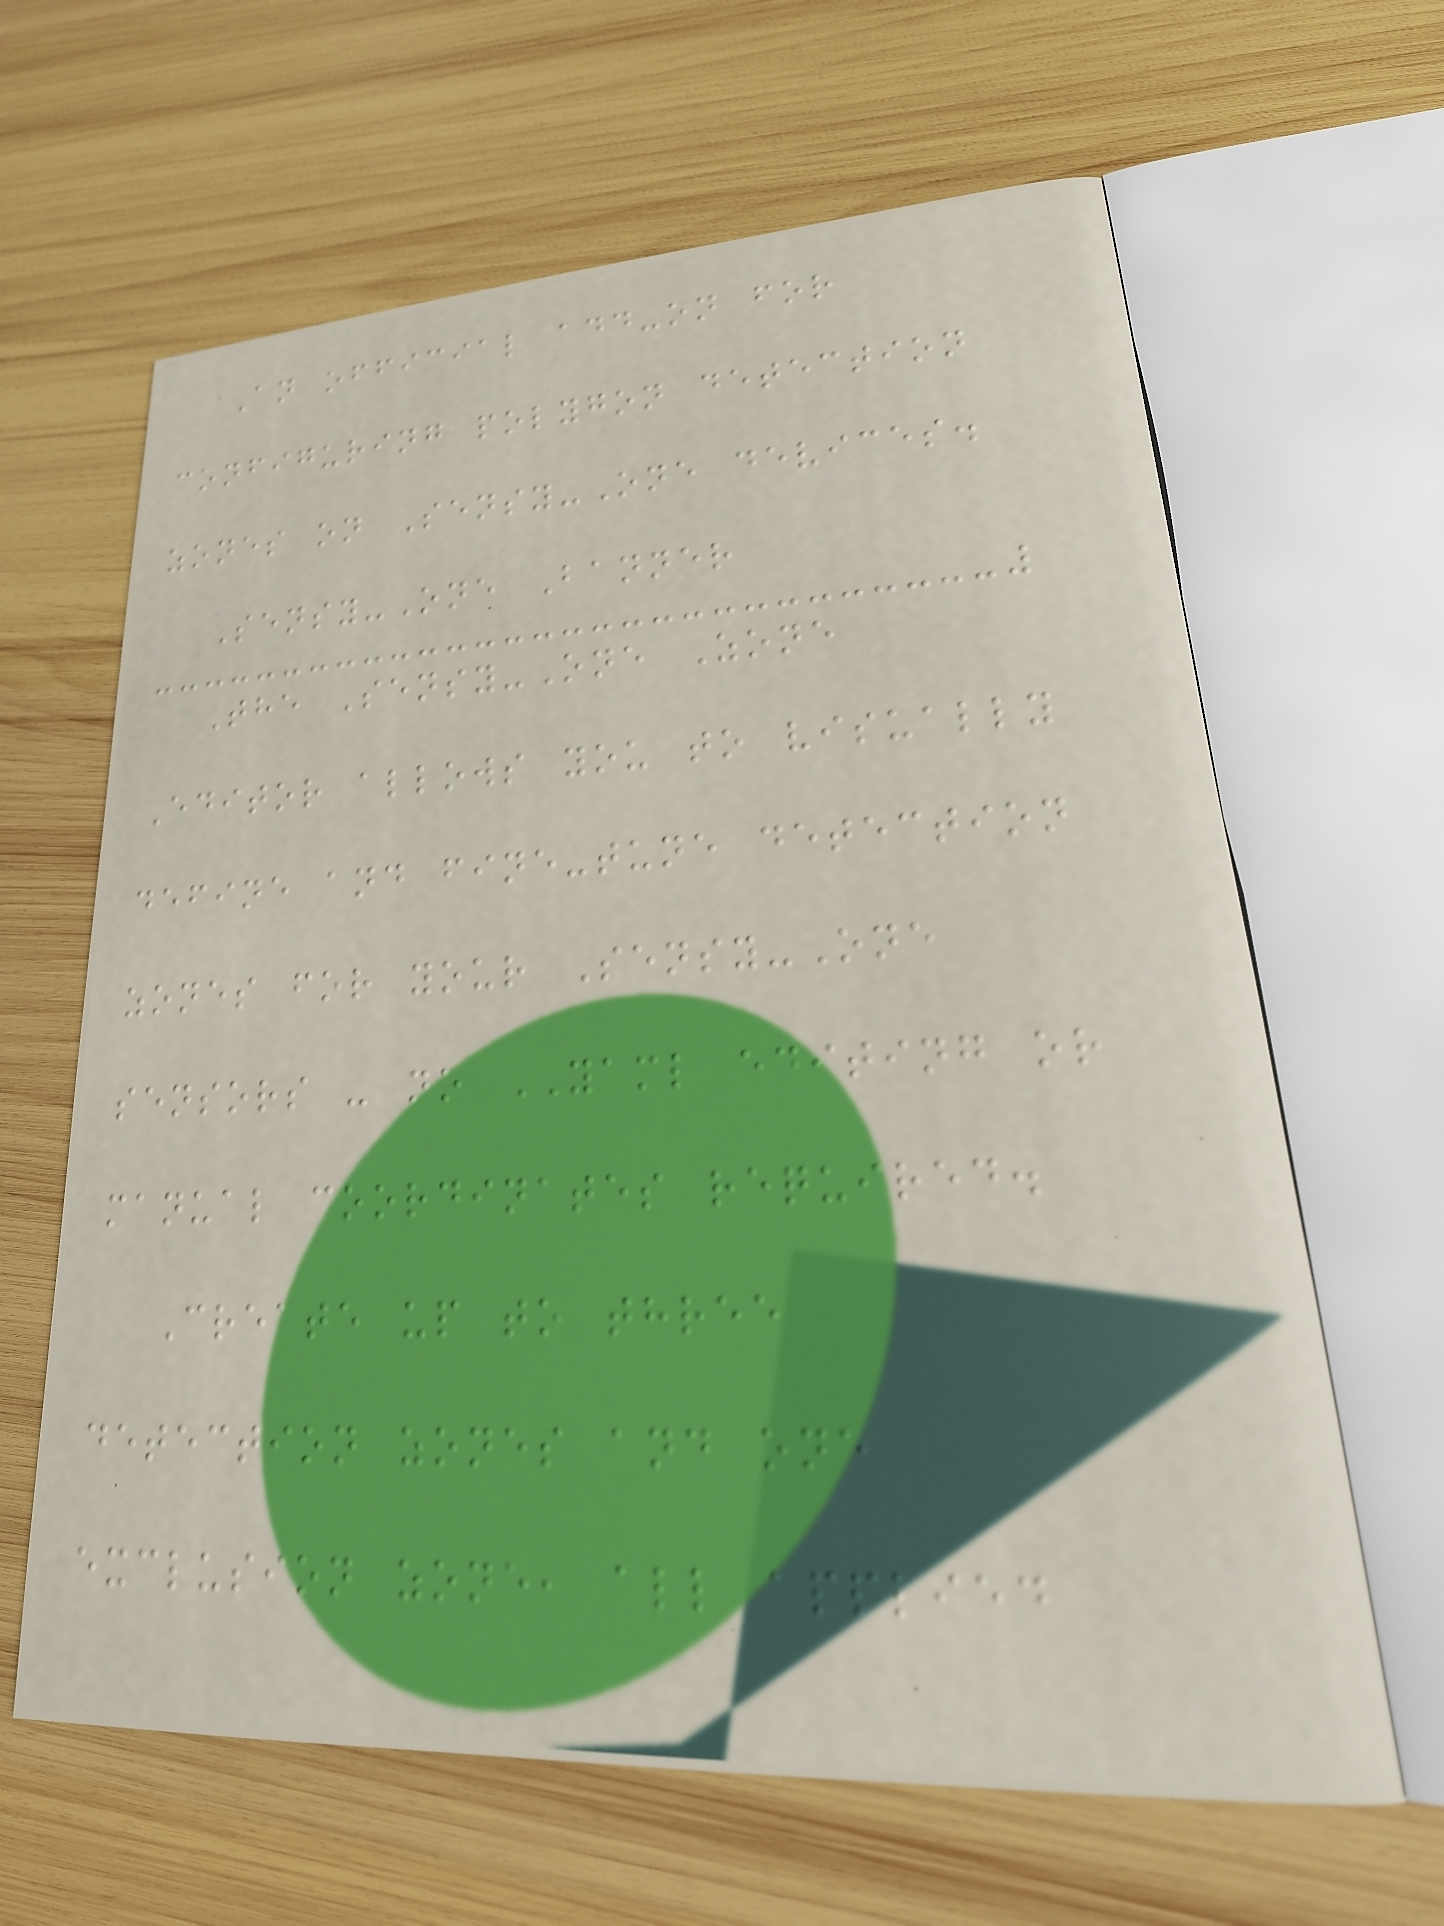An official add-on for
configuring polygon detection
zones on Sensy-One devices.
Sensy-One Banner
The Sensy-One Zone
Editor allows you to visually
define and fine-tune detection
zones for your Sensy-One
sensors - no YAML editing or
manual coordinates required.
Create up to three
detection zones and one
exclusion zone, all applied
